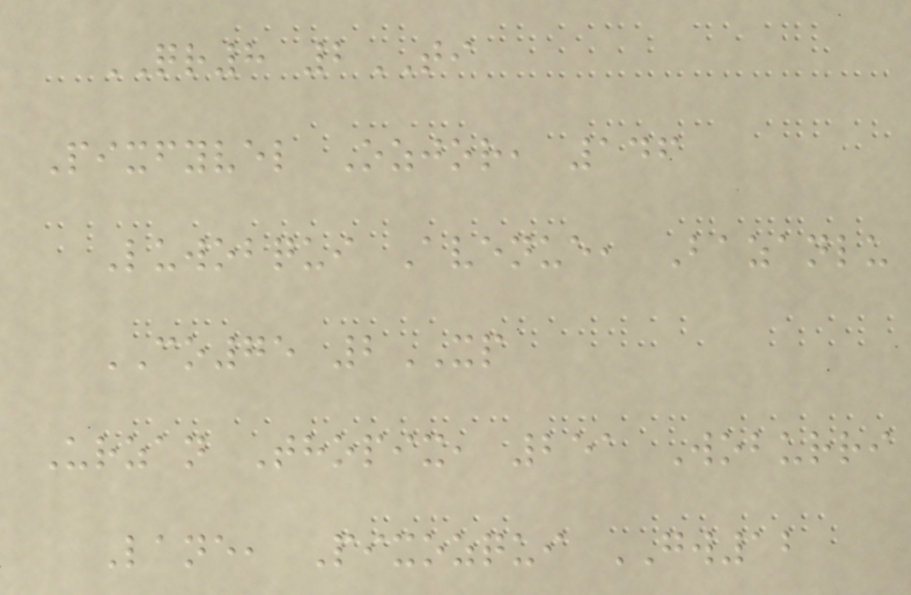QR8 2TI
Pixfyvel Ozjor, 146
Luwobqui Avenue, Bazanlu
CO75 2XP
Urzan Thopix, 251 Woburri
Lane, Pixozqui GW12
